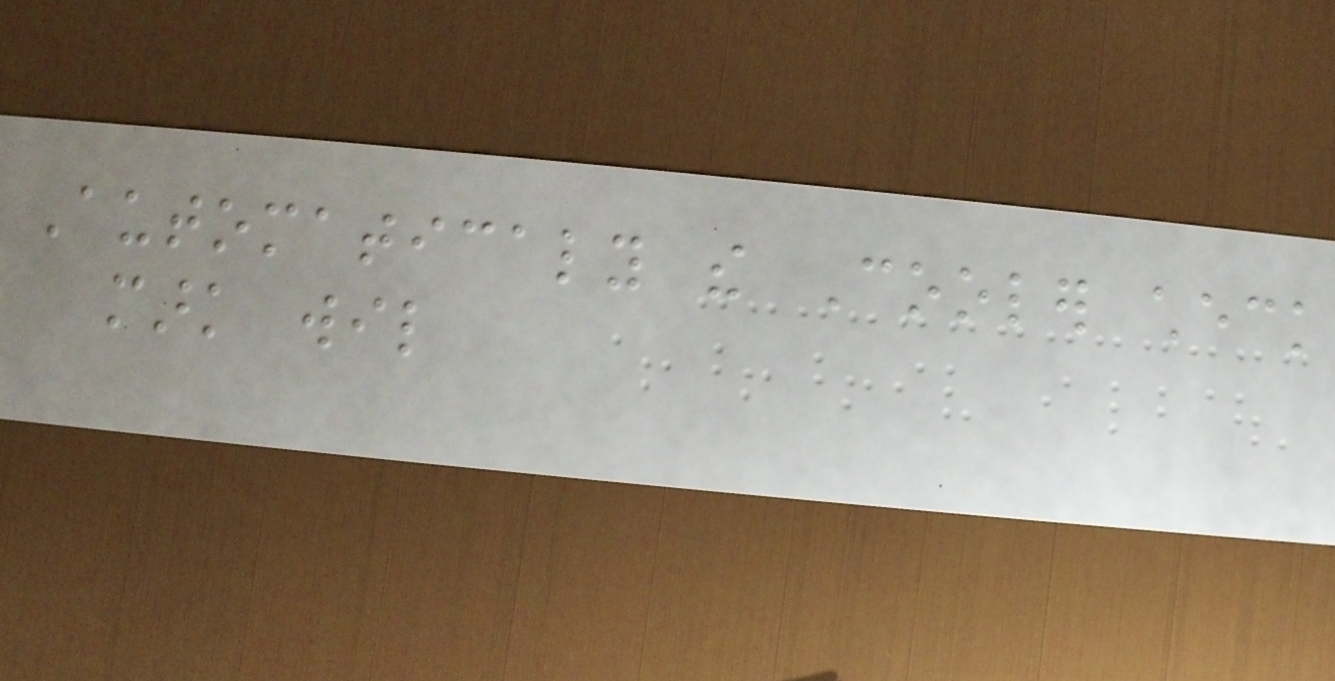Automaticaly the Cooler check
mark wil
